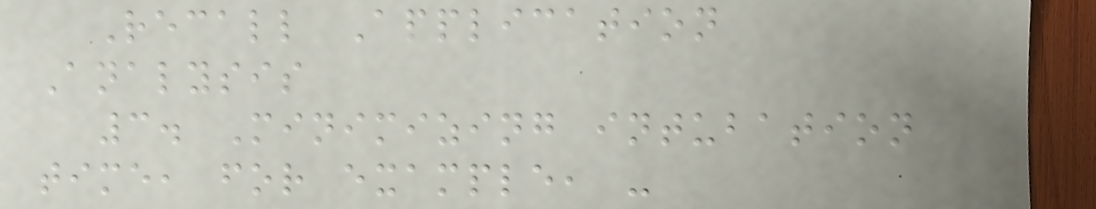Recall Application
Analysis
3. Minimizing intubation
time, for example, -
